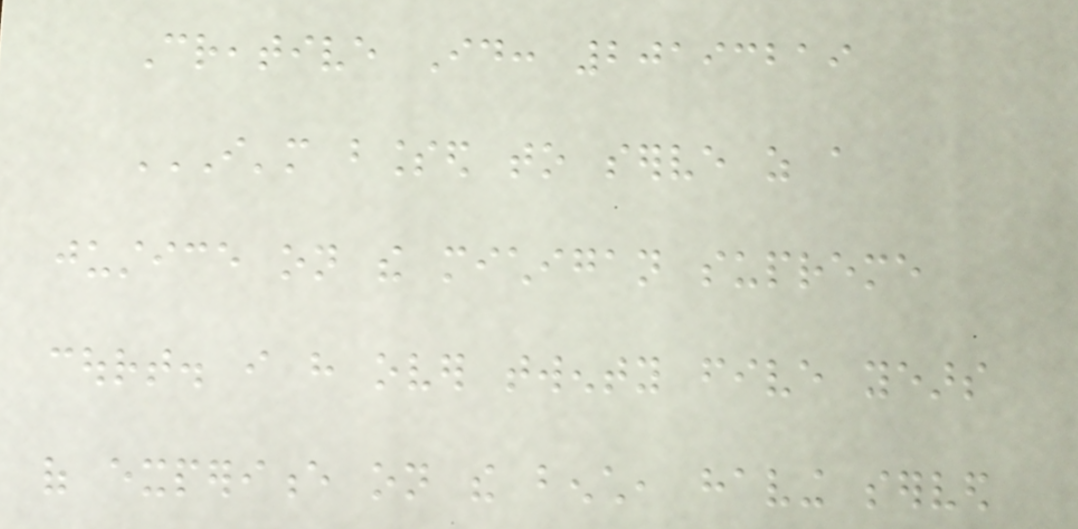Creative Id: 20193219
I'M BLESSED TO SERVE AS A
JUSTICE ON THE MICHIGAN SUPREME
COURT. I HAVE OVER TWENTY FIVE YEARS
OF EXPERIENCE ON THE BENCH, HAVING SERVED
